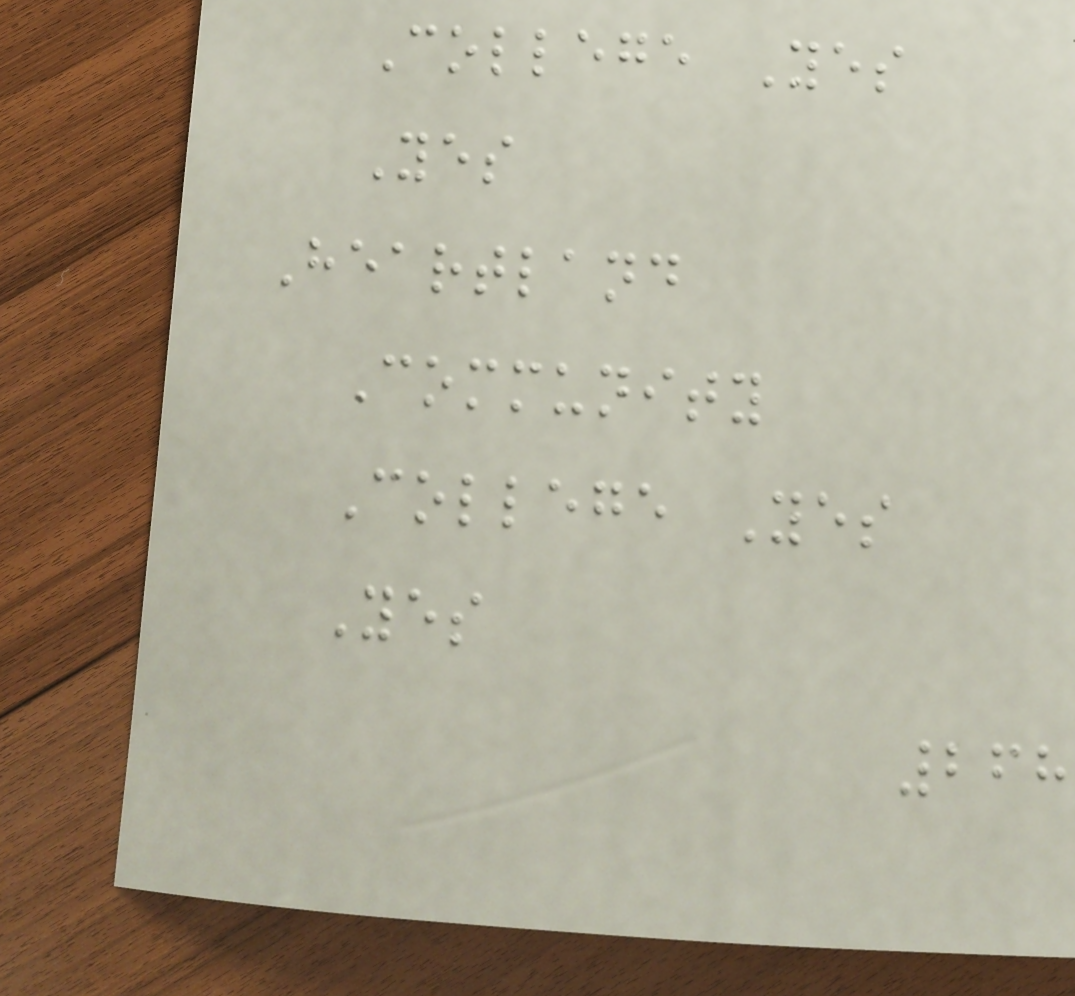College Yes
Yes
Heartland
Community
College Yes
Yes
268
